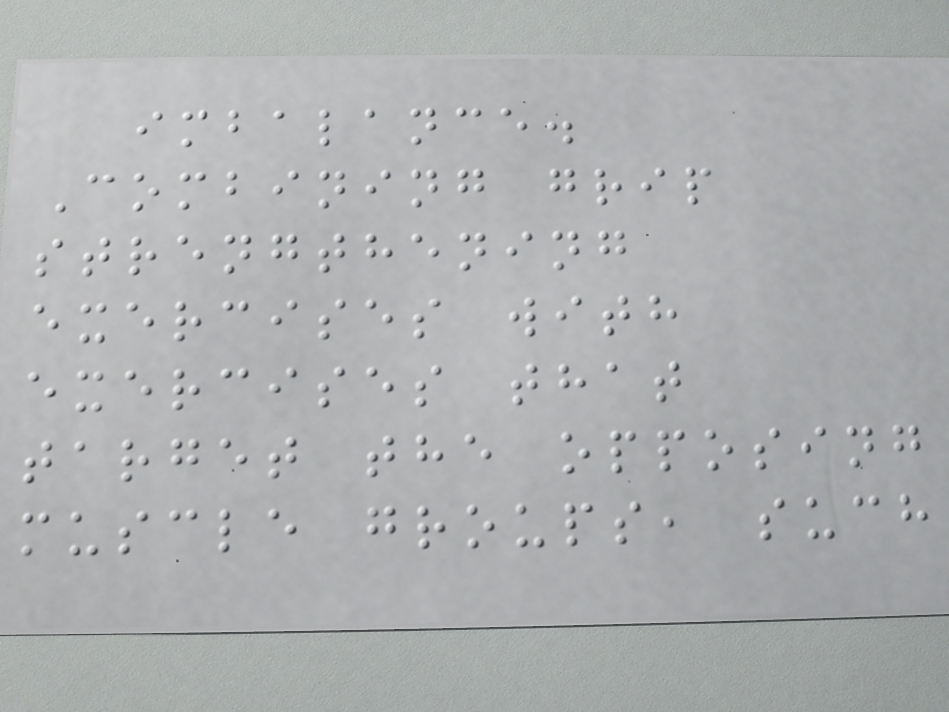imbalance.
Combining grip
strengthening
exercises with
exercises that
target the opposing
muscle groups, such
